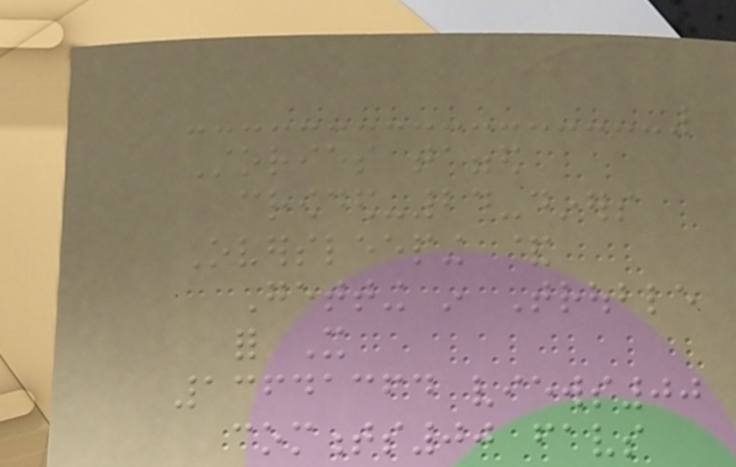Stories tagged
crowded-24-diners
Oversleeping &
Getting in Trouble
for It
13641364 views00
comments00 favs
